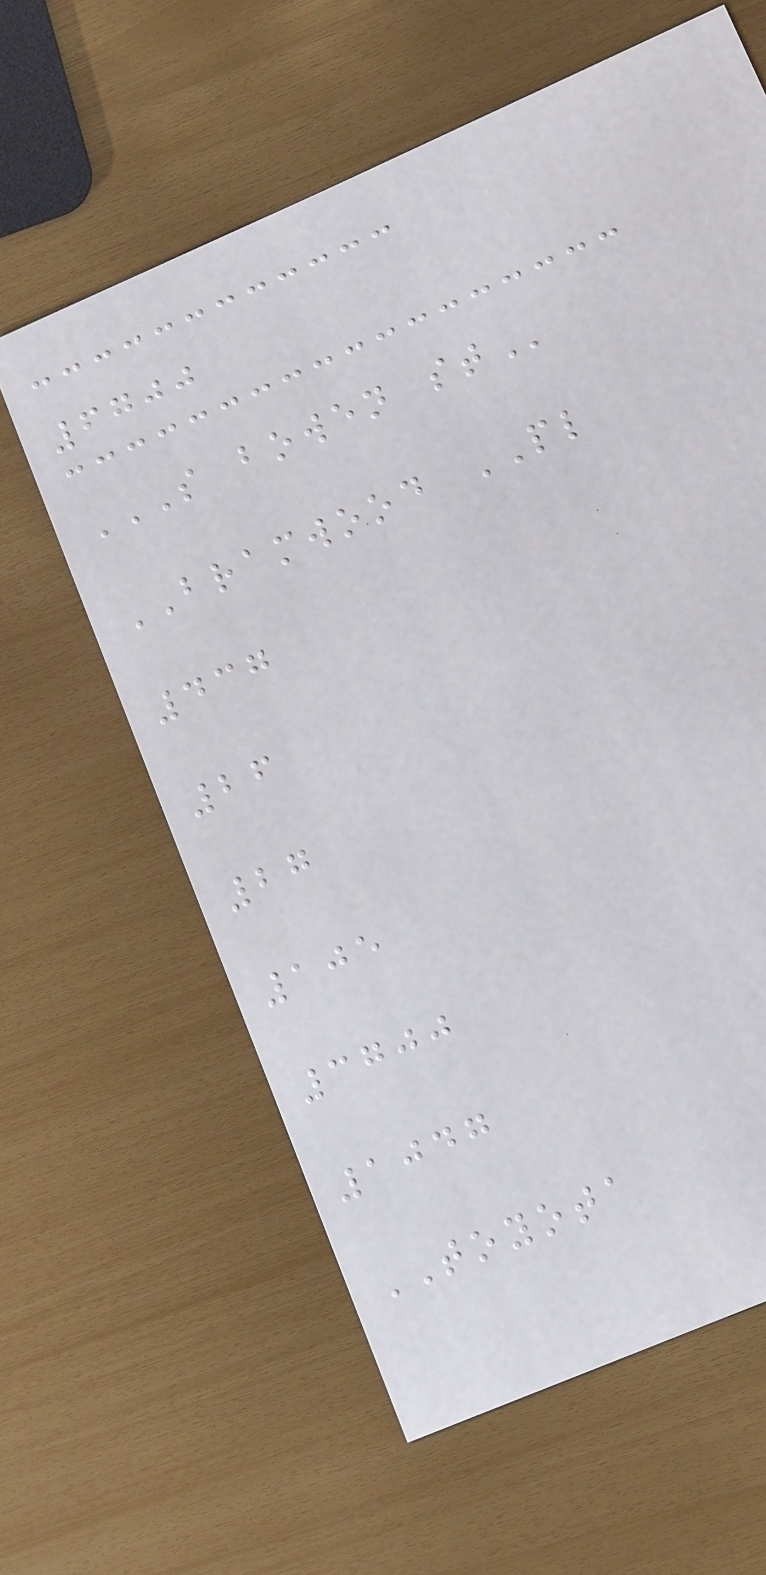6700
S BOWEN ST
BRAMWOOD PL
437
26
27
105
3700
1047
TOYOTA
